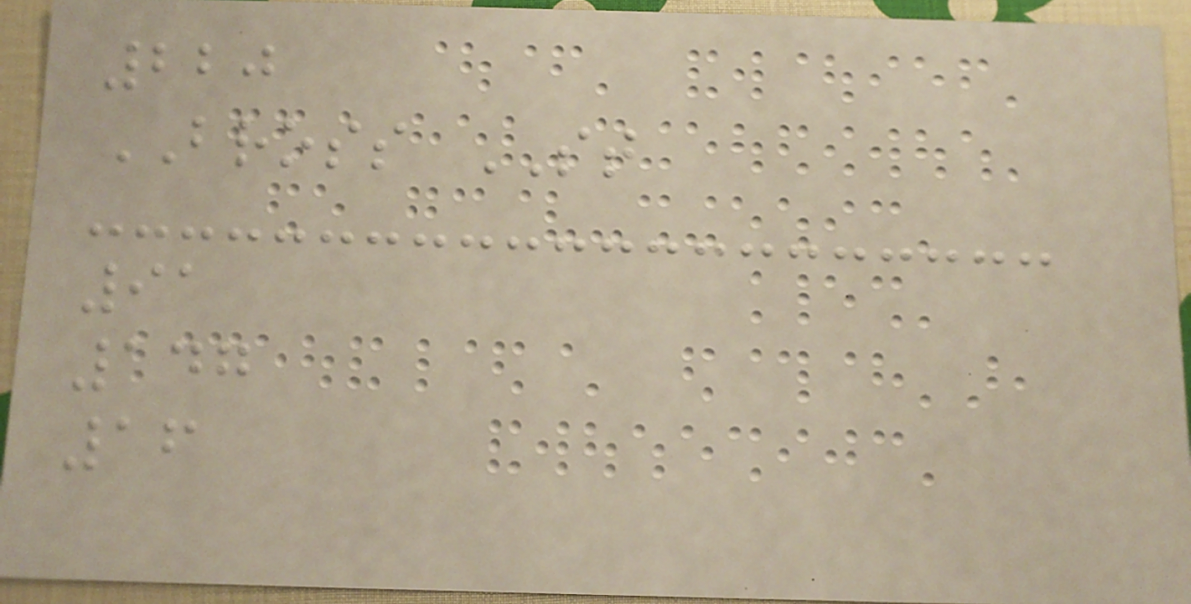220
BROSS ST
91
147
16
